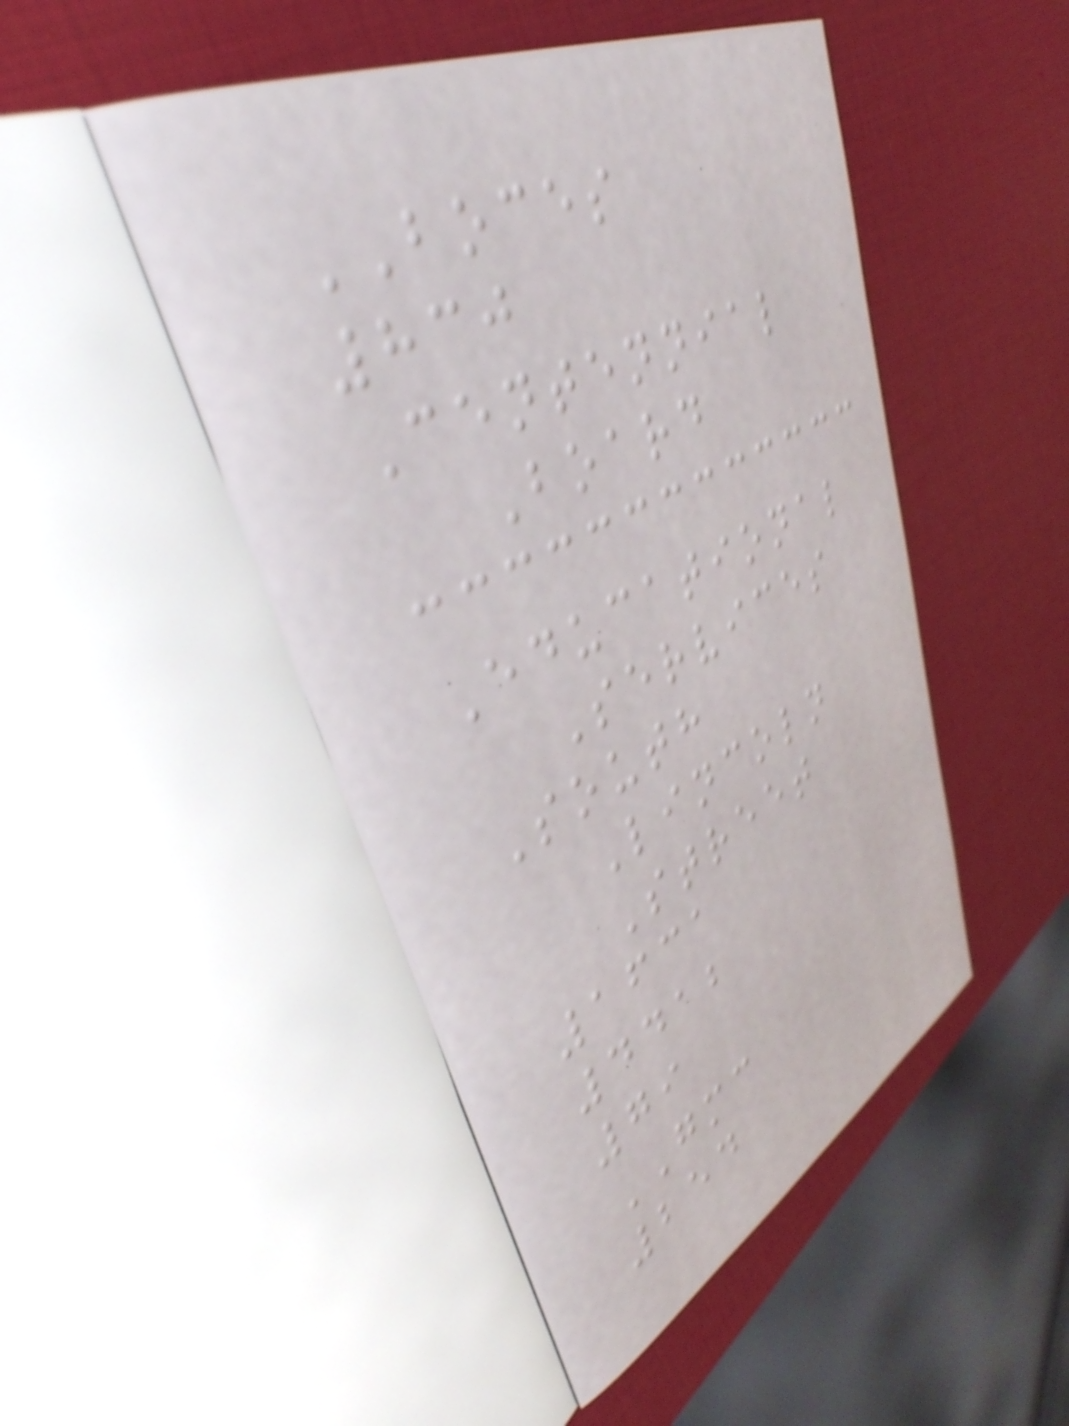BOCES
830
Centennial
Board
Educational
Services
South
Lincoln
Street
1631
4412
79
GMC
254
